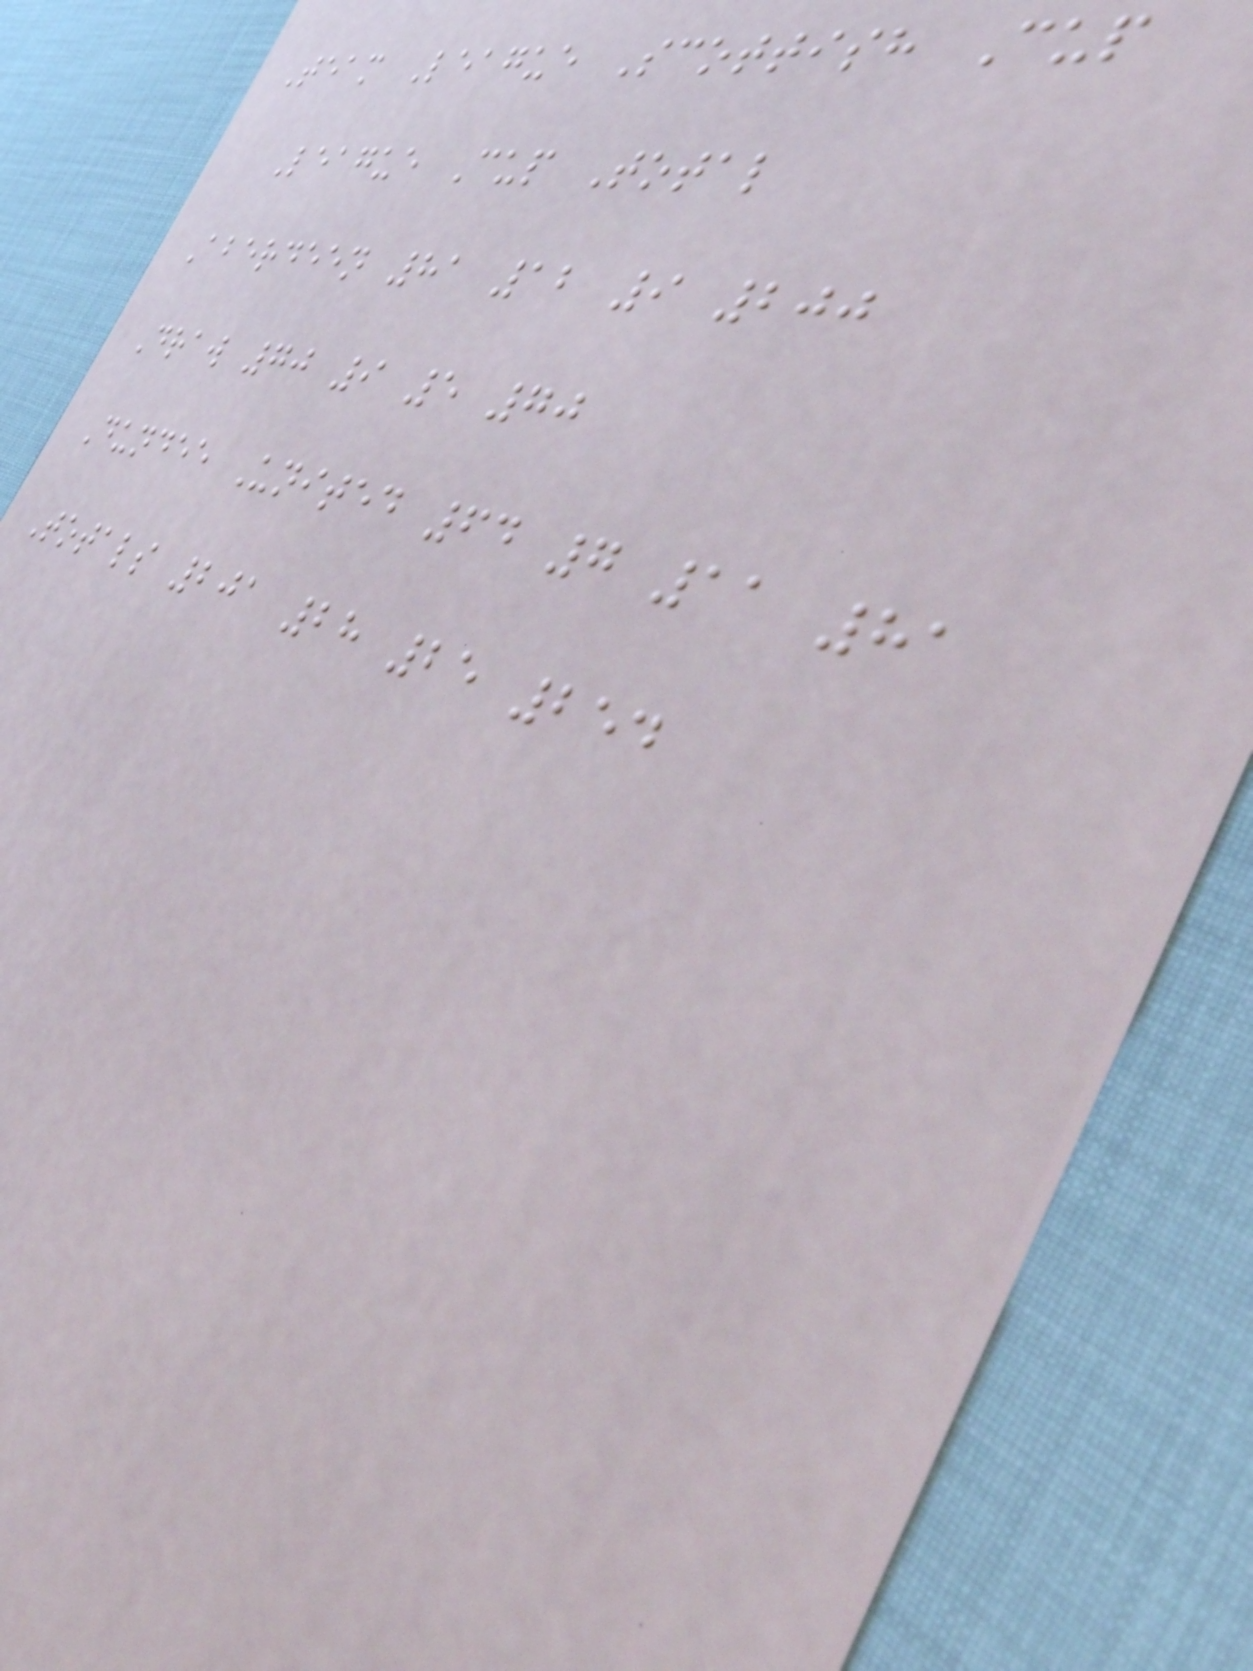Team League Scottish Cup
League Cup Total
Aberdeen 81 12 9 200
Draw 70 9 5 70
Dundee United 64 7 11 81
Totals 201 28 25 254
